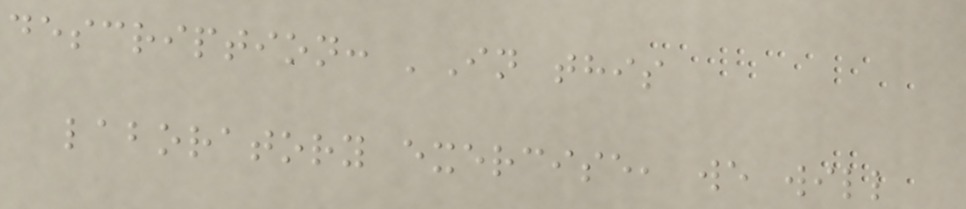description: 'In this
laboratory exercise, we will
